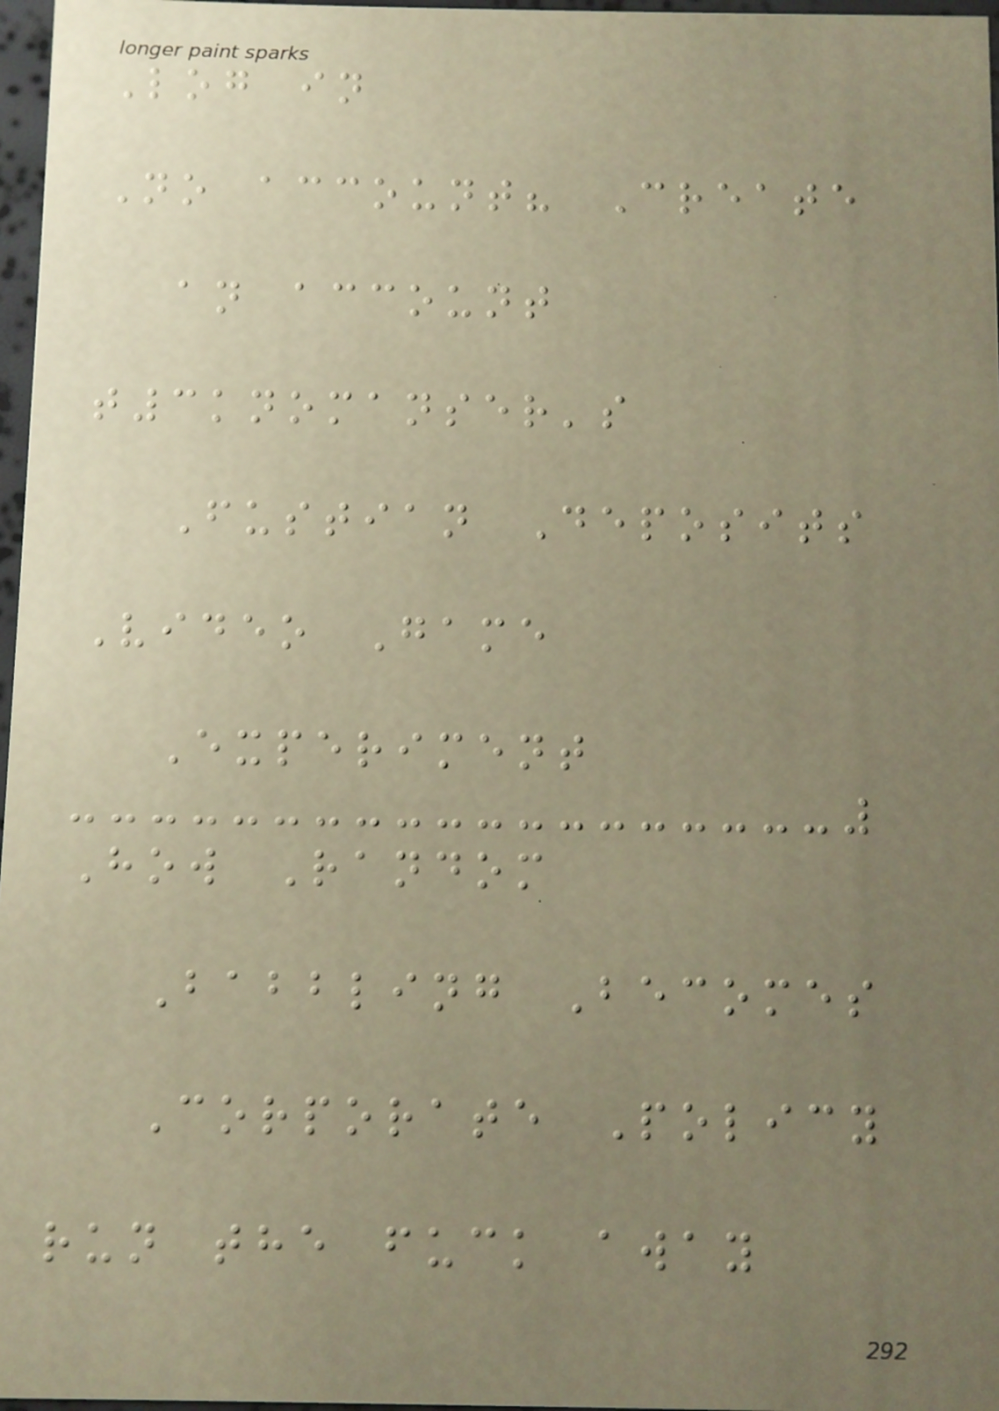Log in
No account? Create
an account
t3knomanser's
Fustian Deposits
Video Game
Experiment
How Random
Babbling Becomes
Corporate Policy
run the fuck away
